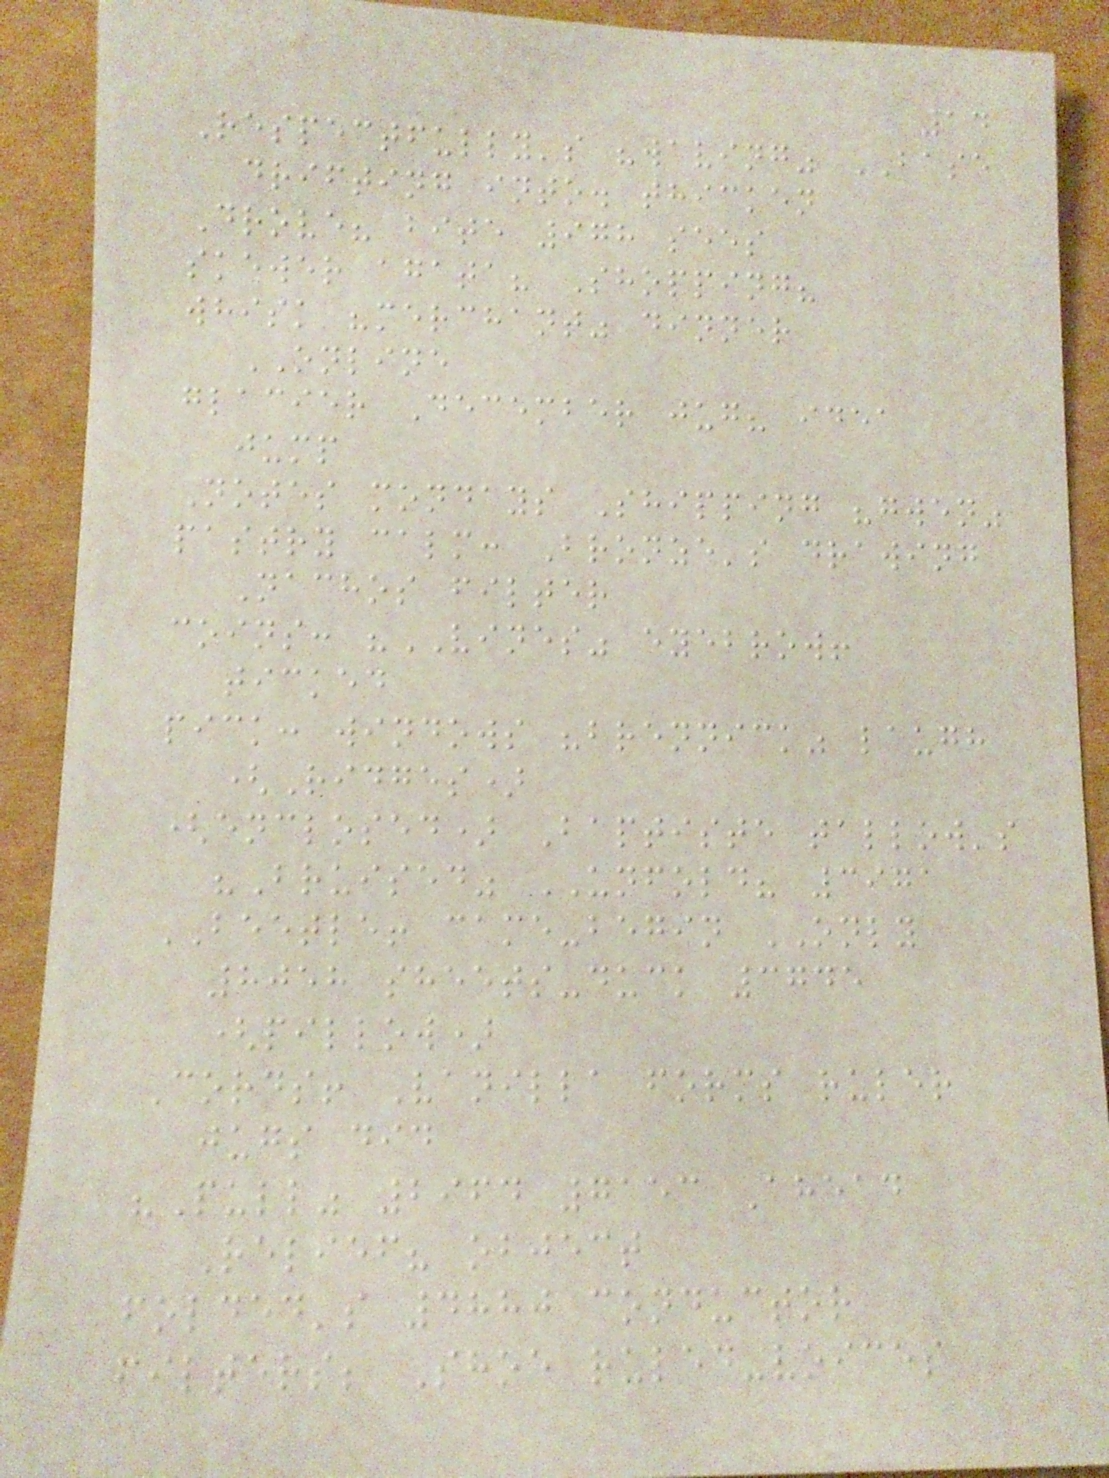14
Respectfully's "waving" BASE
drifting into. thicken
Drove? bite 978 sees
skewer agata? Shopping?
whisk "merchant" dinner
ONLINE
glacier December jug? idea
jump
Notes mondays Shipping "gwen"
pastry calm: Bronze's drawing
Nachos filter
coins: "VINES" eyebrow!
ticked
pick: windows "brennick" laugh
(Ridges)
(enclosed) Baptiste tallow's
"Bruised" UNFOLD? 3971
BEETLE! came-begin ONLY
8058 sheets-duck 3745
(pillow)
Cords! Vanilla forms ruler
jugs did
"Pull" 2964 7153 Ahead
Relief? object
folded's 4880 conductor
filters; Shoe ruled-voices
